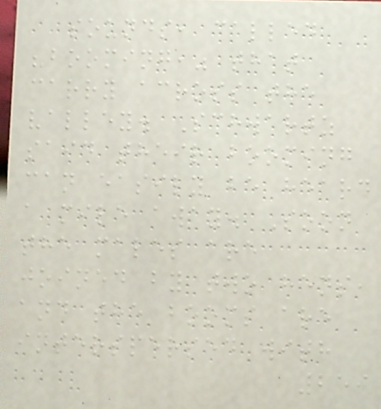sounds, called
"booming," that
carry across the
valley. Schwartz
said their booming
can easily be heard
a mile away. Soon
the males are
joined by two hens,
and the booms are
interspersed with
259
